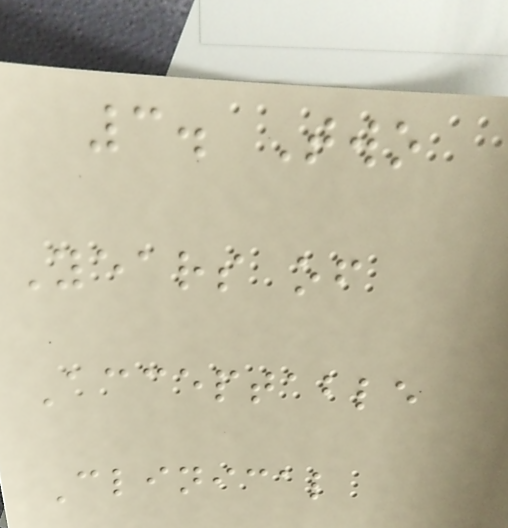3. Two
Years of
Acceptable
Clinical
